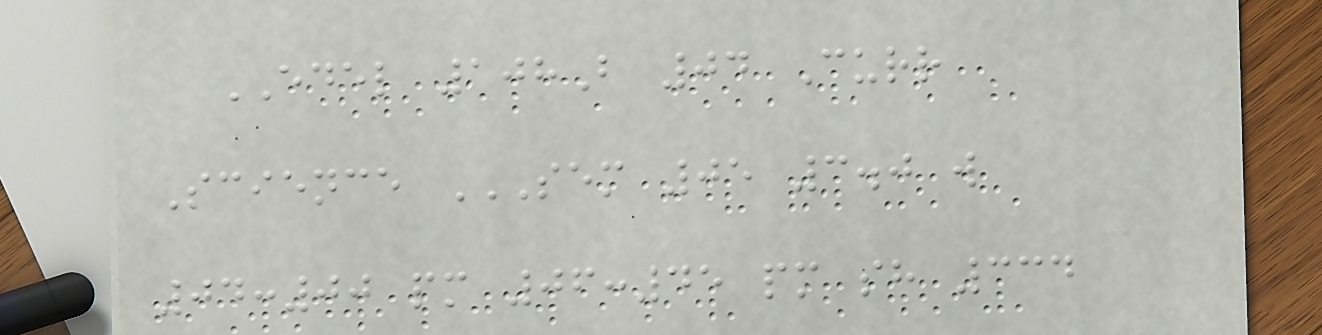EDEL 108B 04 Curr
Science SEM 05 3.0 W
04:00 PM 06:45 PM SH 334
